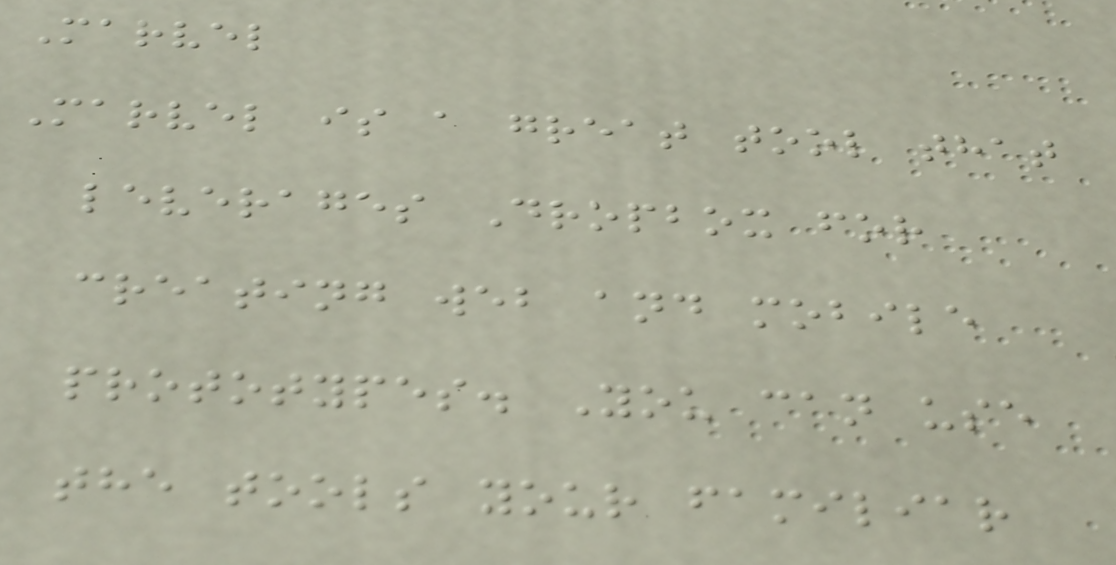Marvel
Marvel is a great tool that
leverages Dropbox for
creating web and mobile
prototypes. You can use
the tools your familiar
